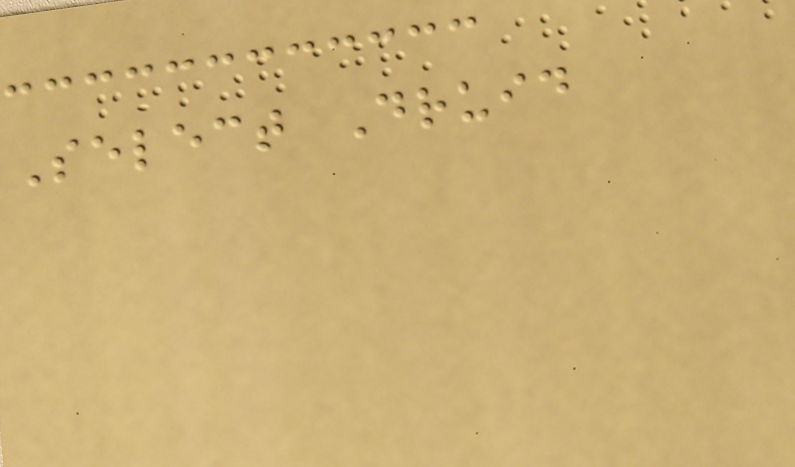Select Druid
